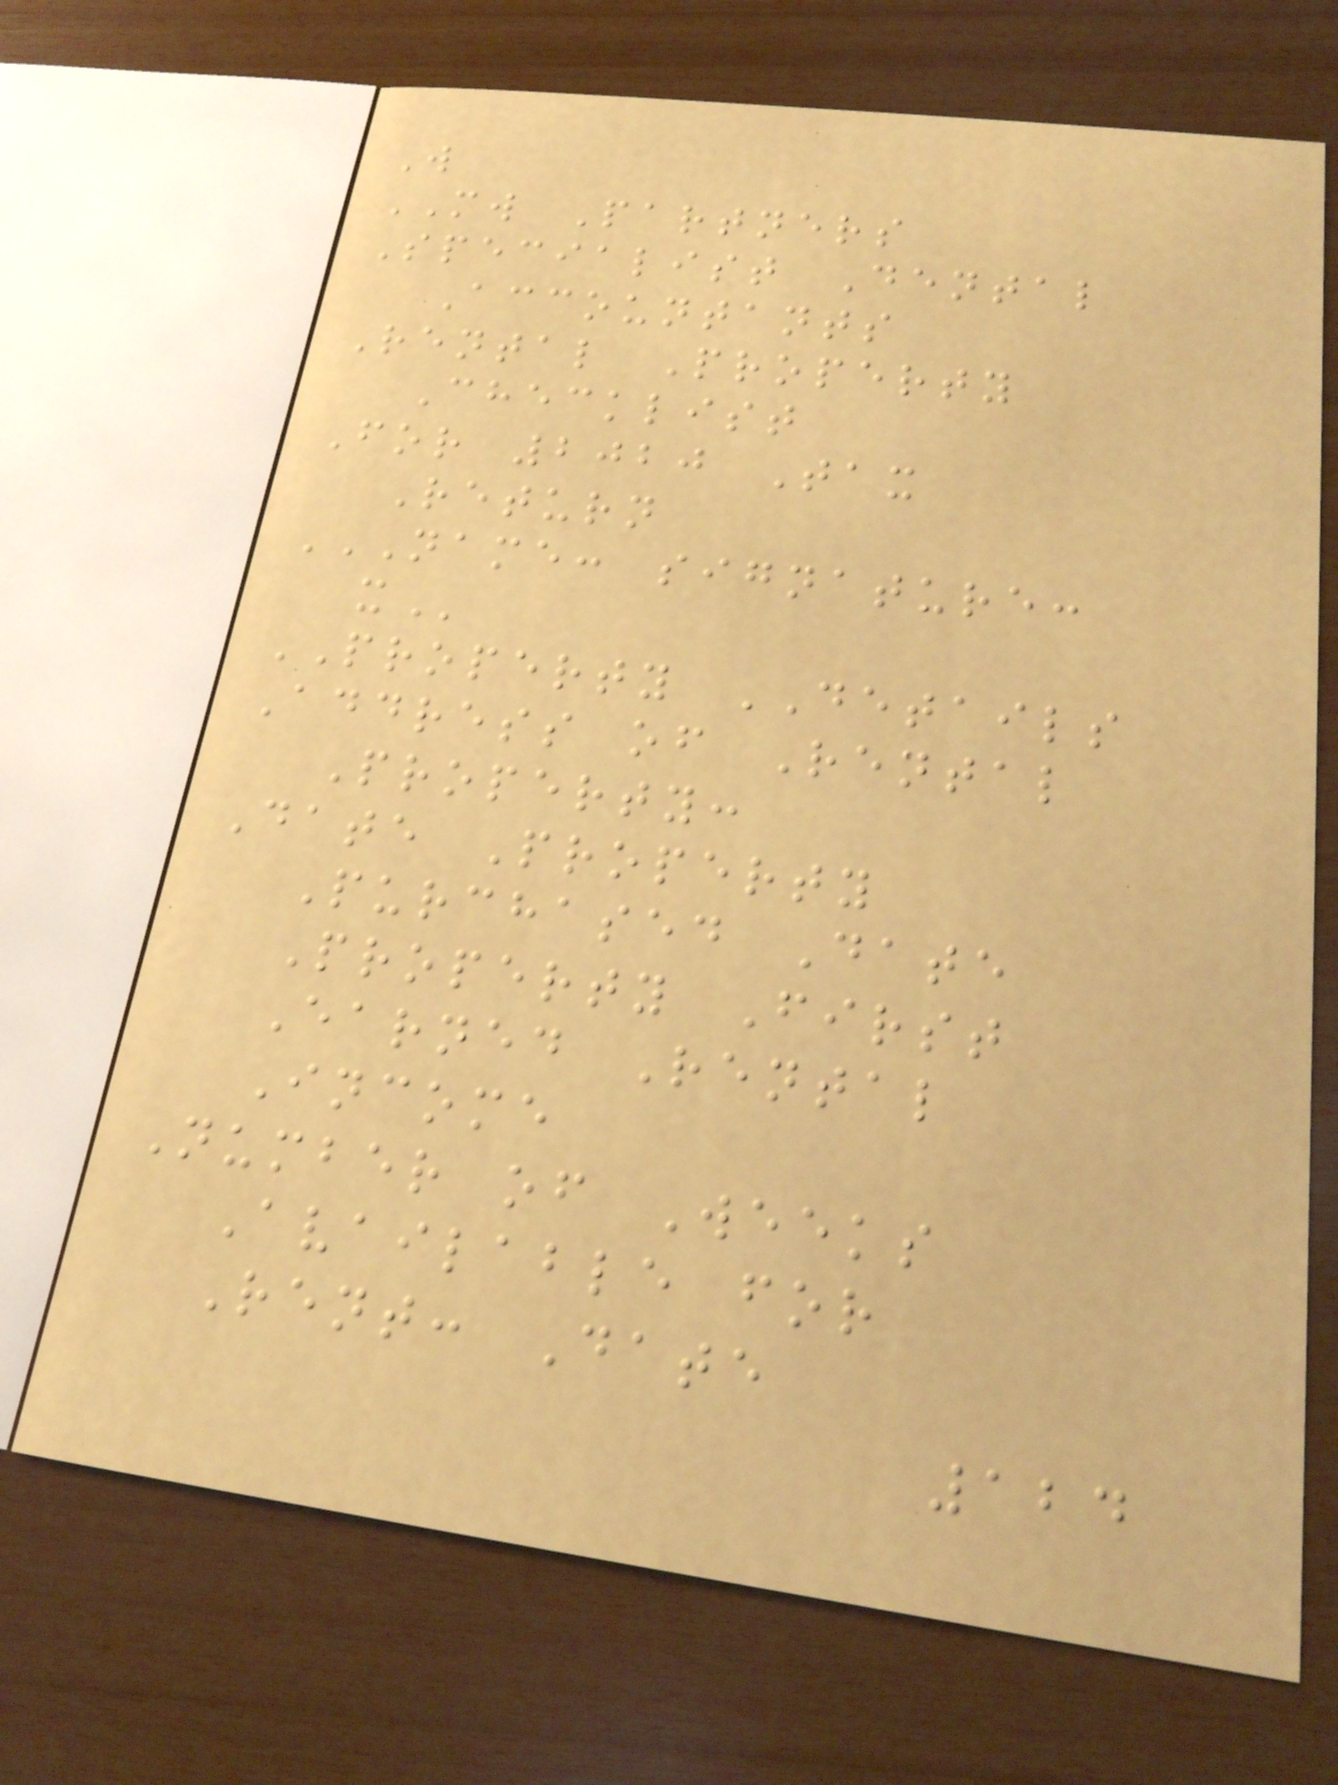W
MW Partners
Specialist Dental
Accountants
Rental Property
Checklist
For 2020 Tax
Return
NAME: SIGNATURE:
X
PROPERTY DETAILS
Address of Rental
Property:
Date Property
Purchased Date
Property First
Earned Rental
Income
Number of Weeks
Available for
Rent: Date
124
